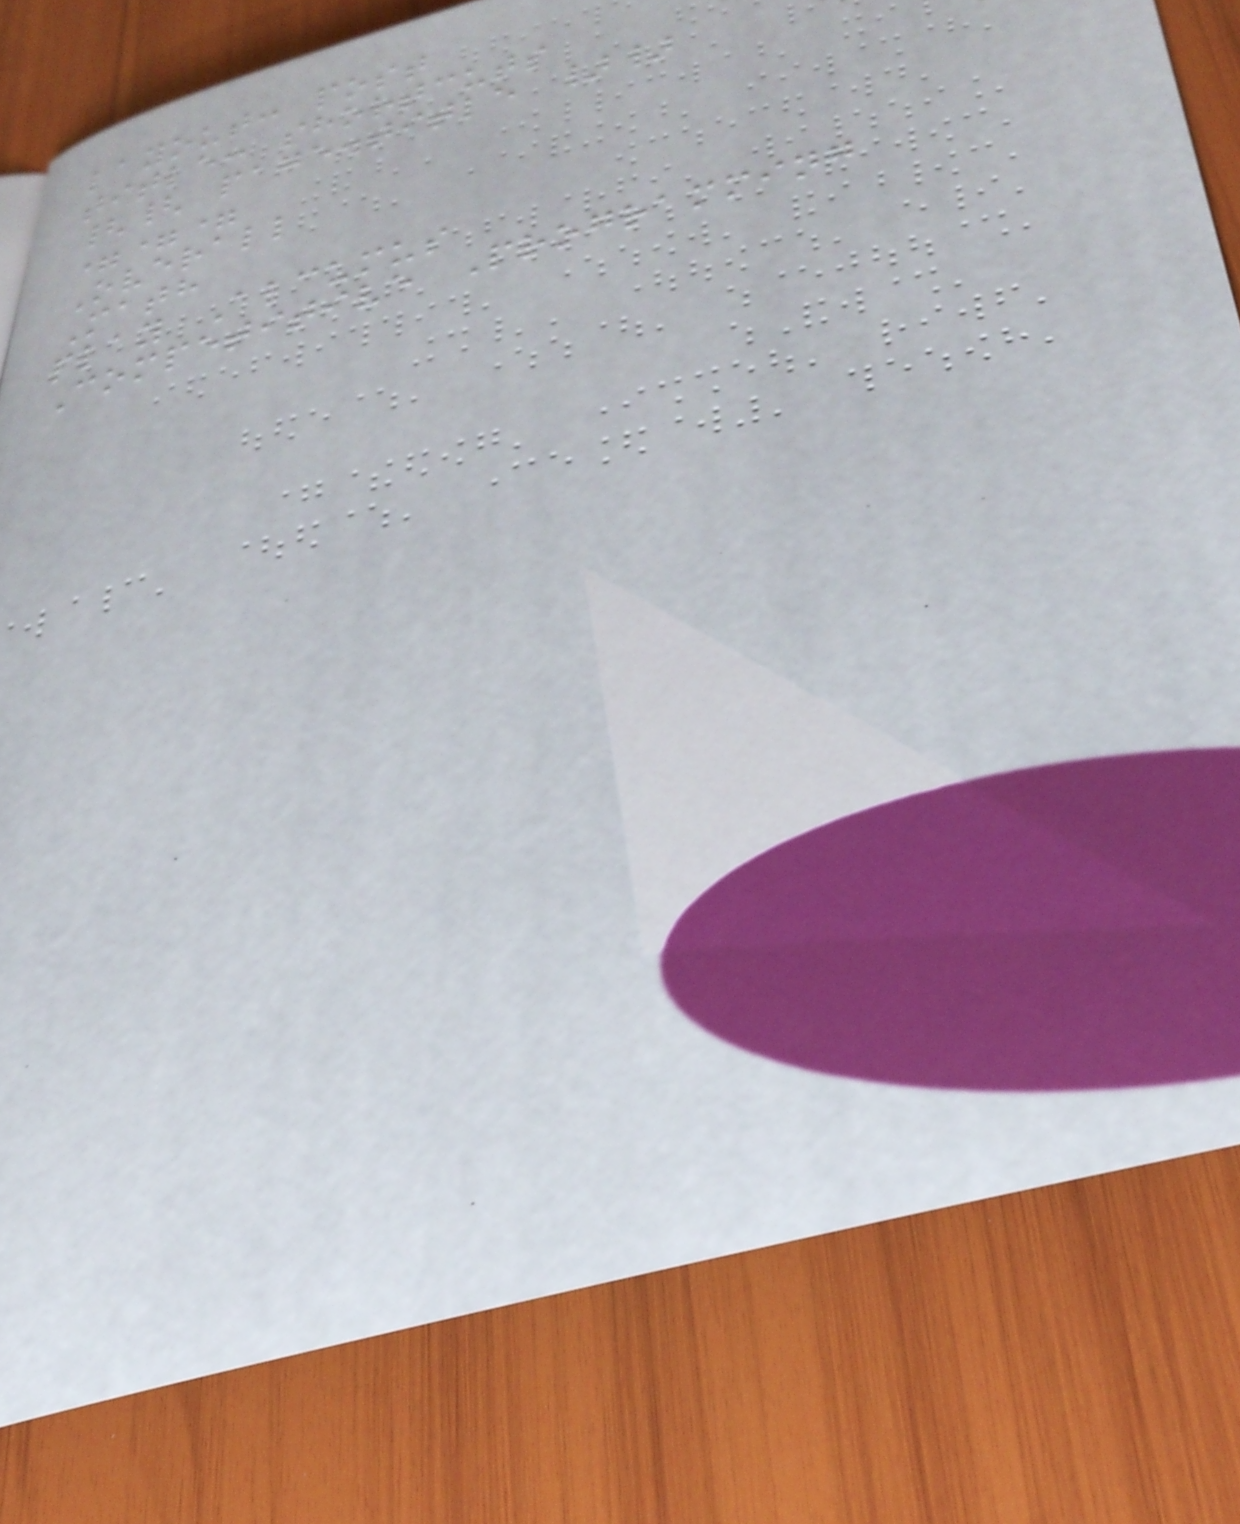layout: post
title: shortcuts
{{ page.title }}
===
Overall
Math
play Alcumus
Competitive Programming
